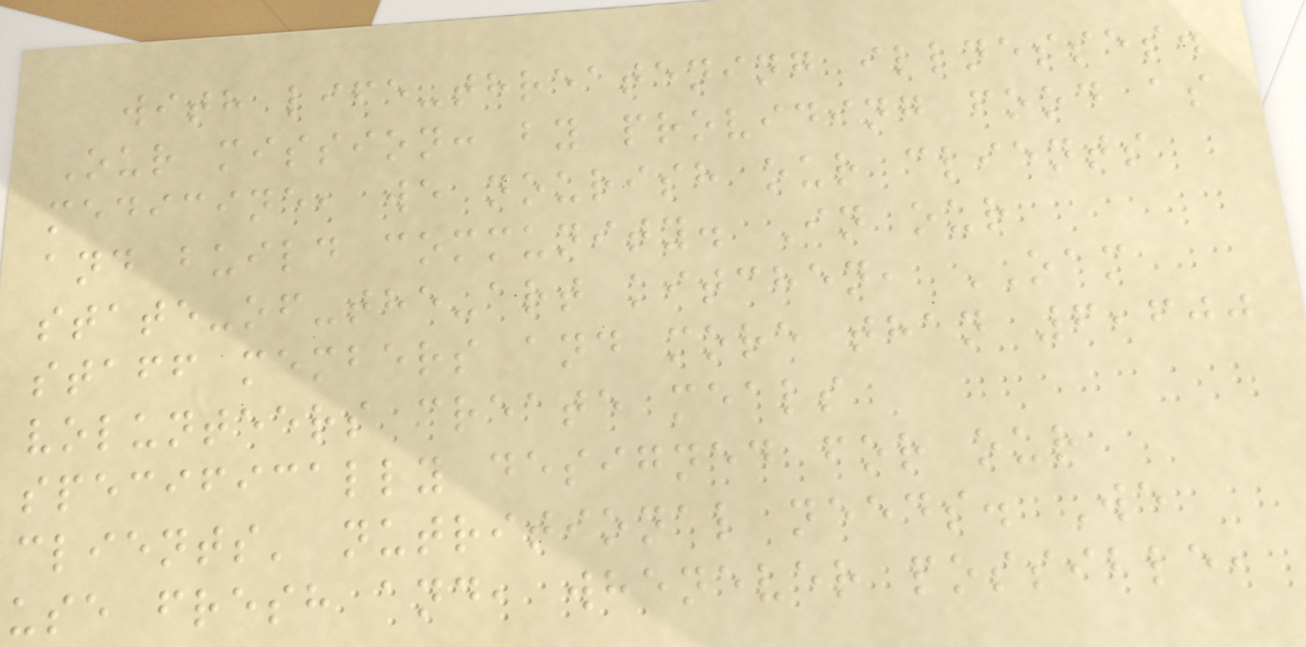with life-threatening illnesses.
Our mission: by providing food as
medicine, we nourish our clients
and build community. In our
state-of-the-art kitchen, OAM
staff members and more than 6,600
volunteers create meals
specifically designed for our
clients' nutritional needs. We
use fresh and, whenever possible,
